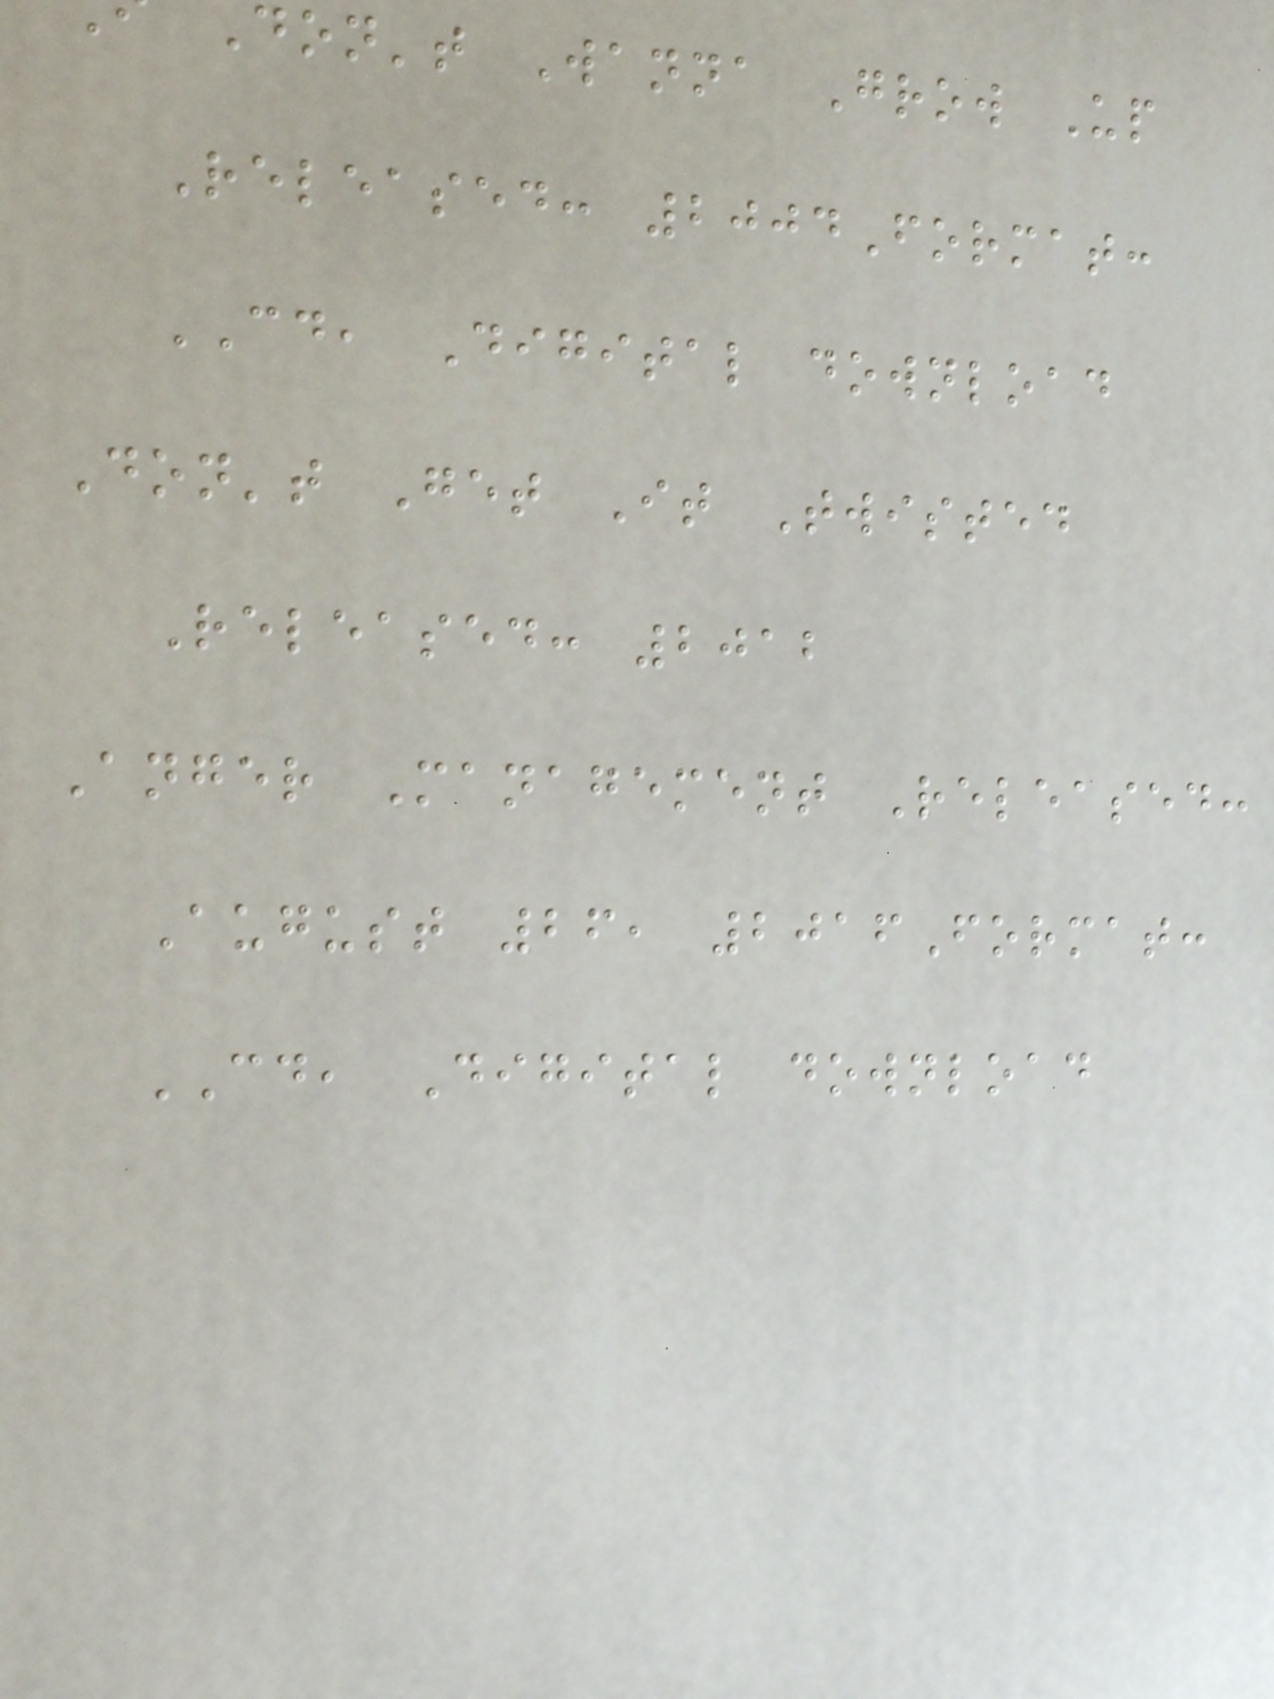don't Wanna Grow Up
Released: 2004Format:
CD, Digital download
Don't Get It Twisted
Released: 2012
Anger Management Released:
August 26, 2016Format:
CD, Digital download
